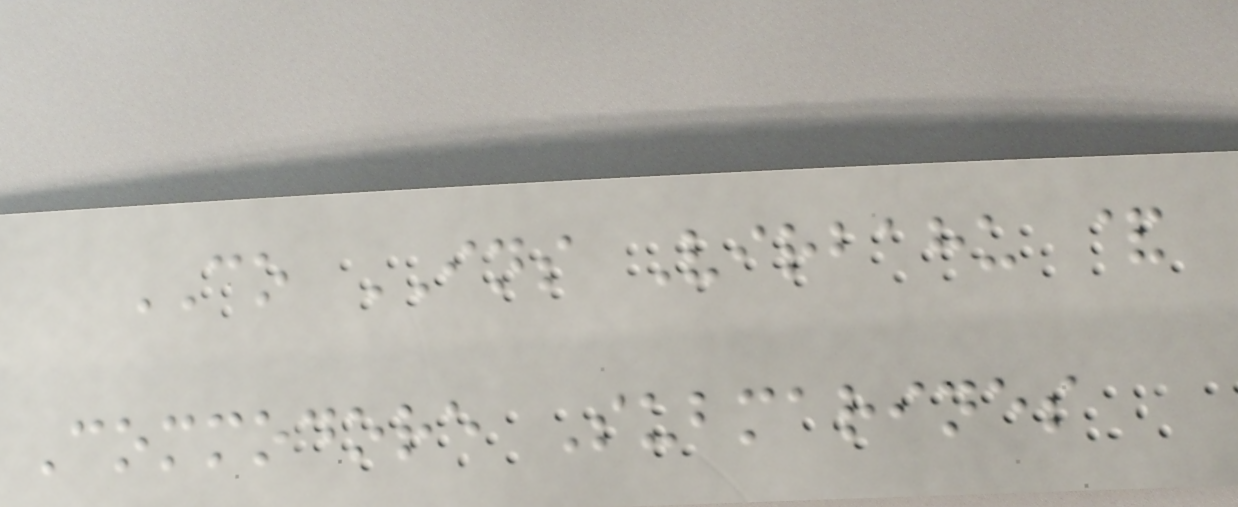CO INS Virbahu &
Commodore Submarines
